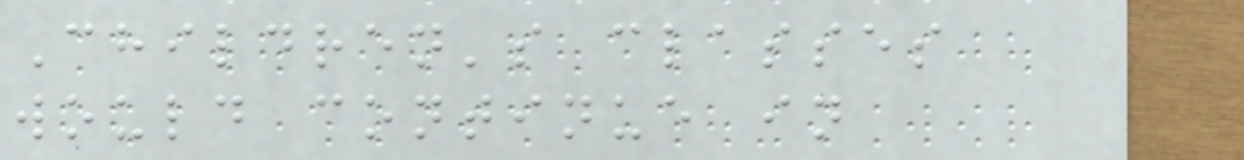Children's classes
would continue in
